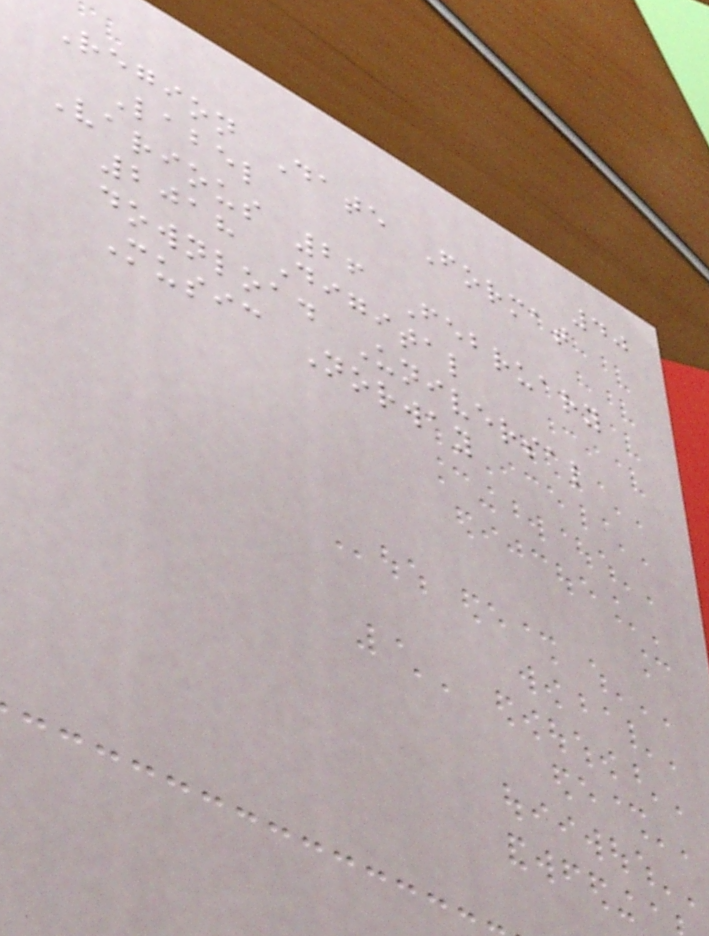40
Region Date Format
Label
Various 26 February
2018 Digital
download Universal
Music Norway
